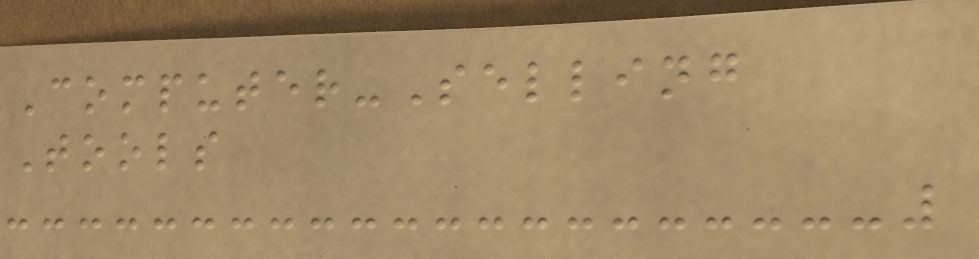Computer-Selling
Tools
